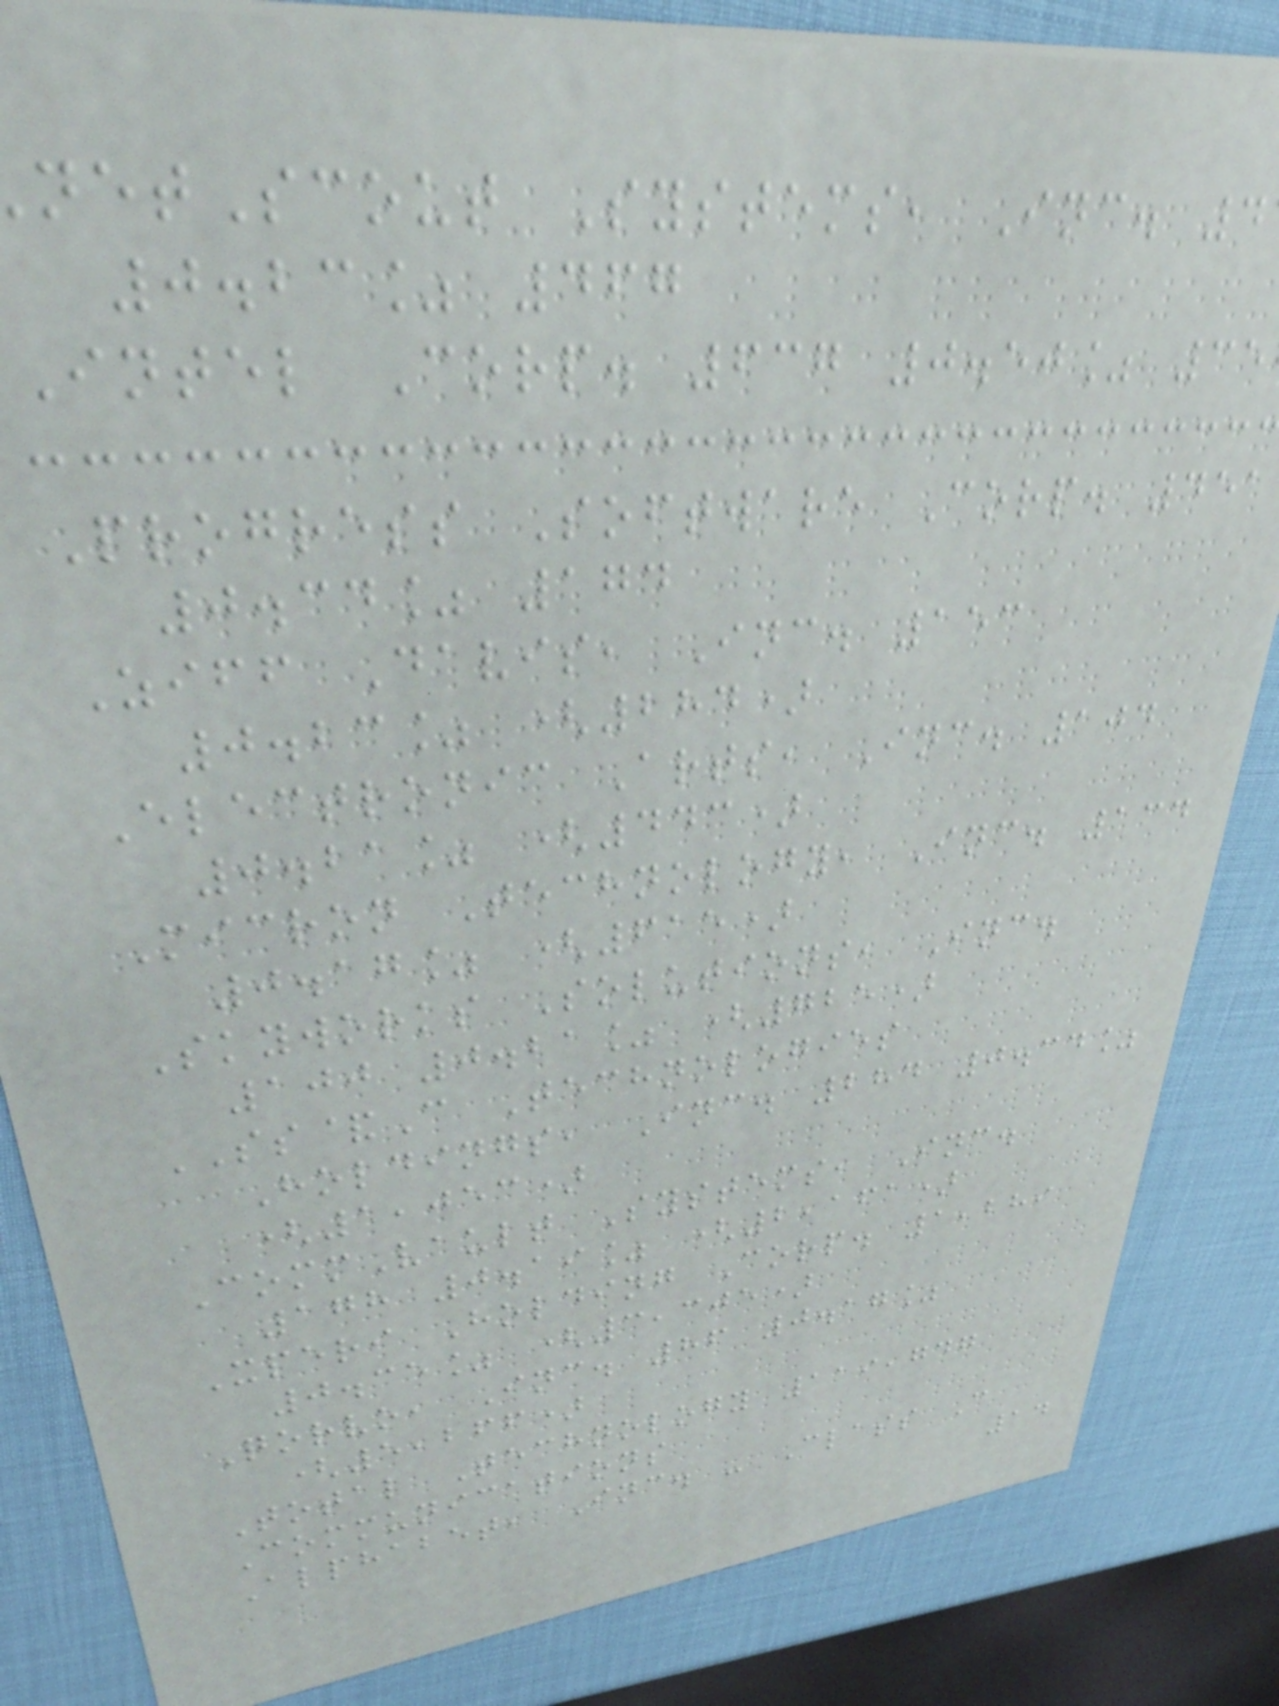etScout Systems, Inc. 4
0.23% 467
Intel Corp. 637 0.50% 35
Progress Software Corp. 451
0.34% 174
Ziff Davis, Inc. 153
0.23% (284)
Electronic Arts, Inc. 104
0.21% (443)
Micron Technology, Inc. 134
0.17% (615)
Skyworks Solutions, Inc.
100 0.21% (725)
SS&C Technologies
Holdings, Inc. 284 0.34%
(1,053)
CommVault Systems, Inc.
178 0.19% (2,161)
Xperi Holding Corp. 1,289
0.35% (3,305)
Qorvo, Inc. 86 0.17%
(5,266)
Total Technology 119,747
Communications
Alphabet, Inc. - Class C
14
